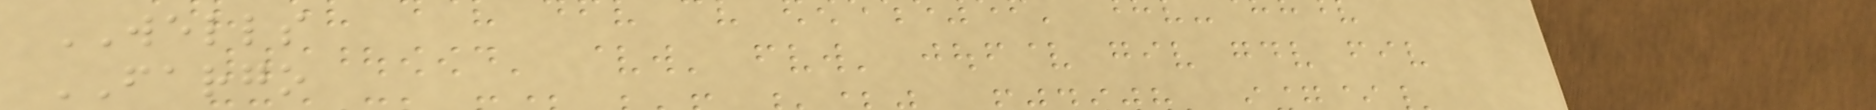WELLS
FARGO
